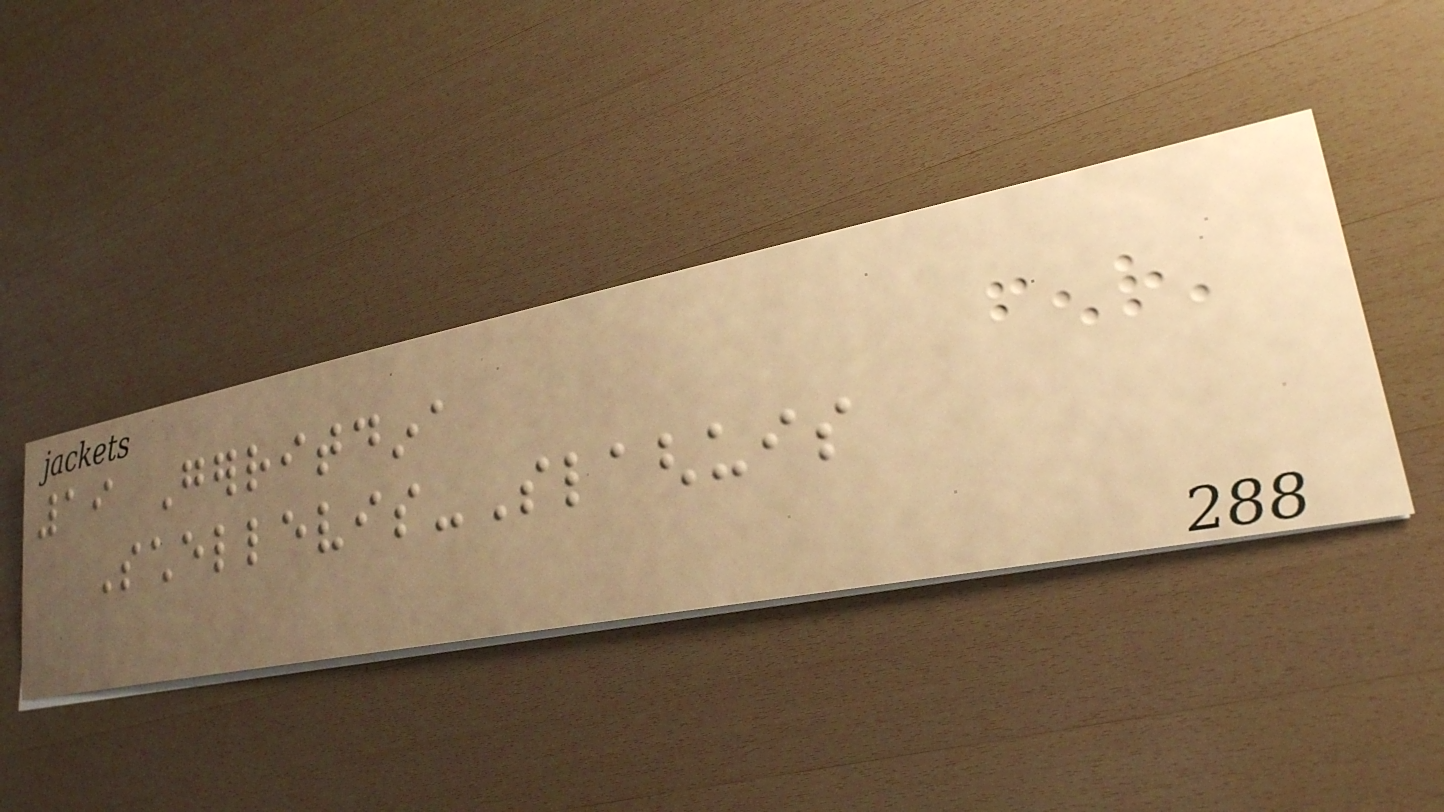19 Gerritdina
Schellevis-Slaghuis
